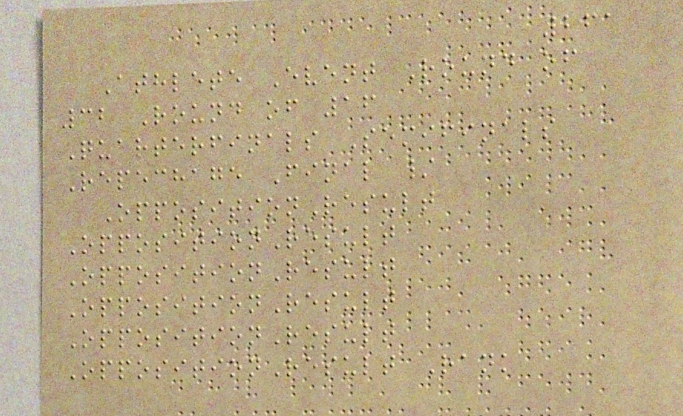261
Athlete Event Round of
32 Round of 16
Quarterfinals Semifinals
Repechage Final /
OppositionResult
OppositionResult
OppositionResult
OppositionResult
OppositionResult
OppositionResult Rank
